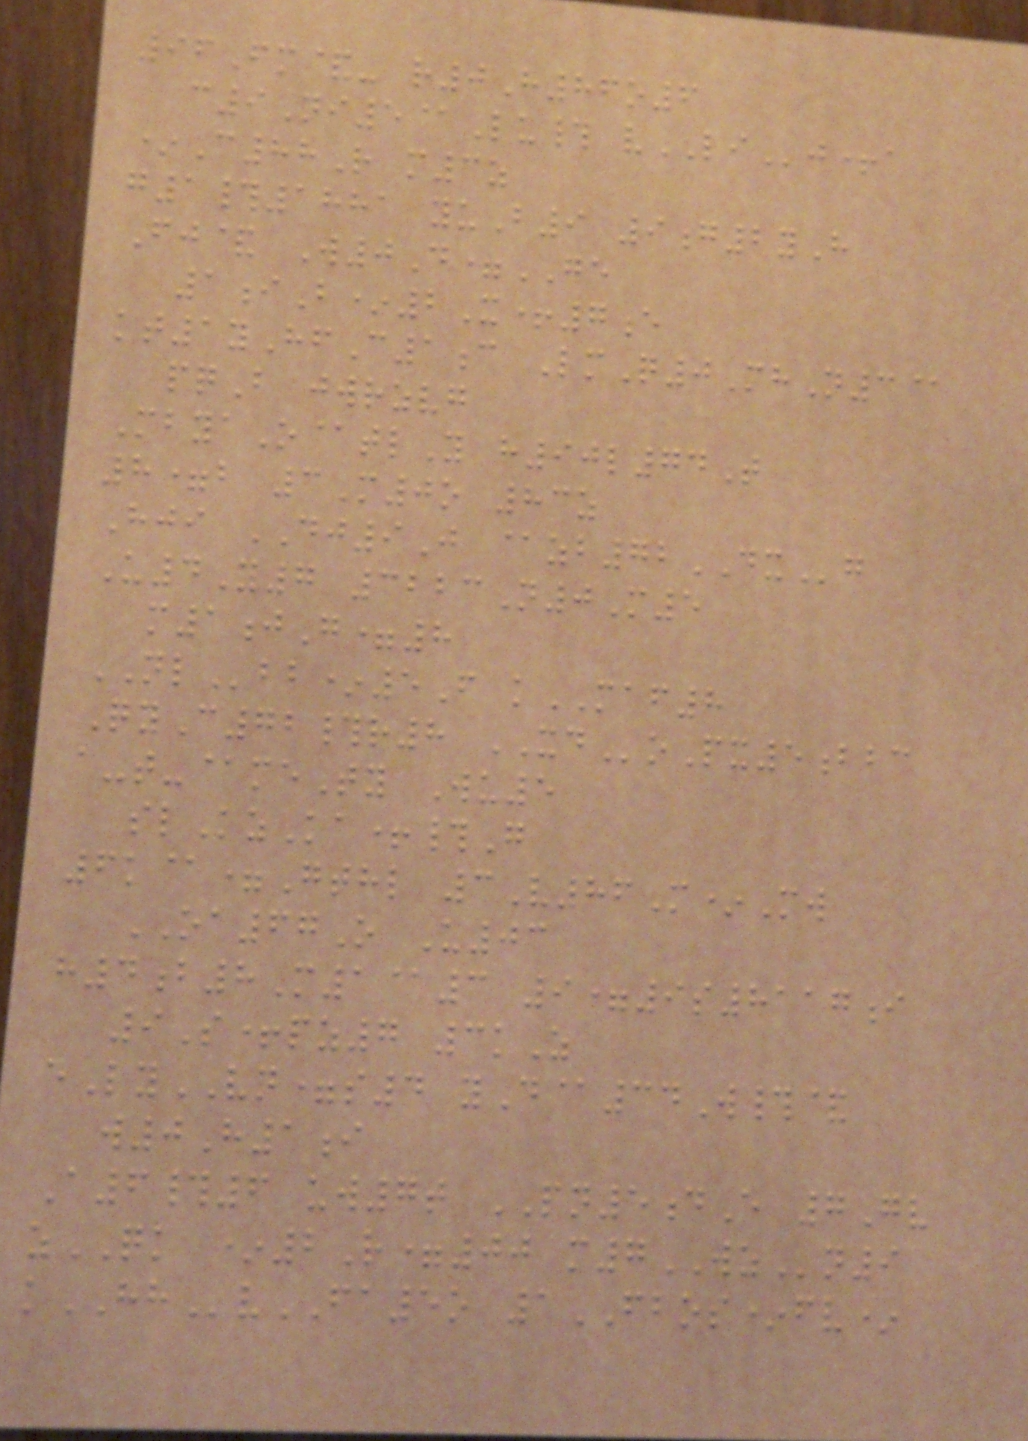96Fm&- r0H86o6
c9Ni5@Lu# vLIj+a
*C88R m3z
g1#1881 yuB9 9g2yH
Fj& W0D=GE
1iB*2X+7e
kt1yHfC1c LmQ0MhN3@
pqB jwrzvg
MbyaO@tlY h90l74T
8=b 3M0o 83z
Hji DJ9J @zb72DXg
U4Y7 3223N0M5
m1jG=8
NLbb*5F kMAF8
QyC72#r8 XDoPx5bbc
a-t-@meTy Wu5
slKzKa+#G
6k@=Gthl 3V86M*Mw
OA67O U03
h4b8M1@3 9=9s8117i
9S+pz7 3kZ
eLyVN=s4 yD@34W#&
w0H1i
A6#6 uw7t PN5dE 7Gv
zQK *2R=00 m7WZn9
kHHvFA5o 1FBOS*fv*
